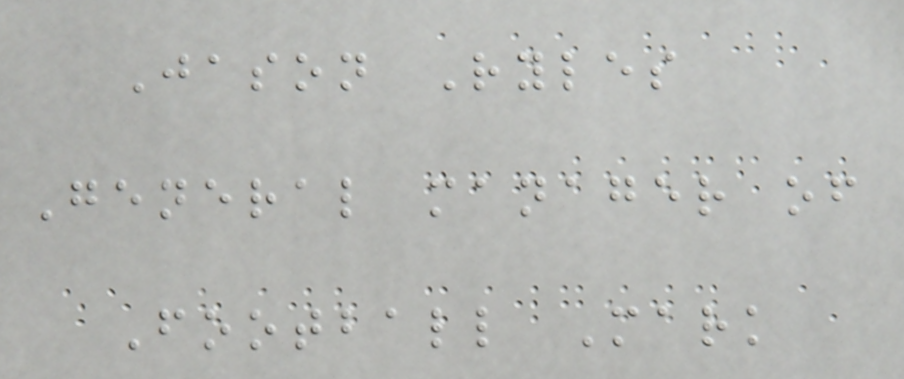Jason Ryles
General manager of
Football Mark
